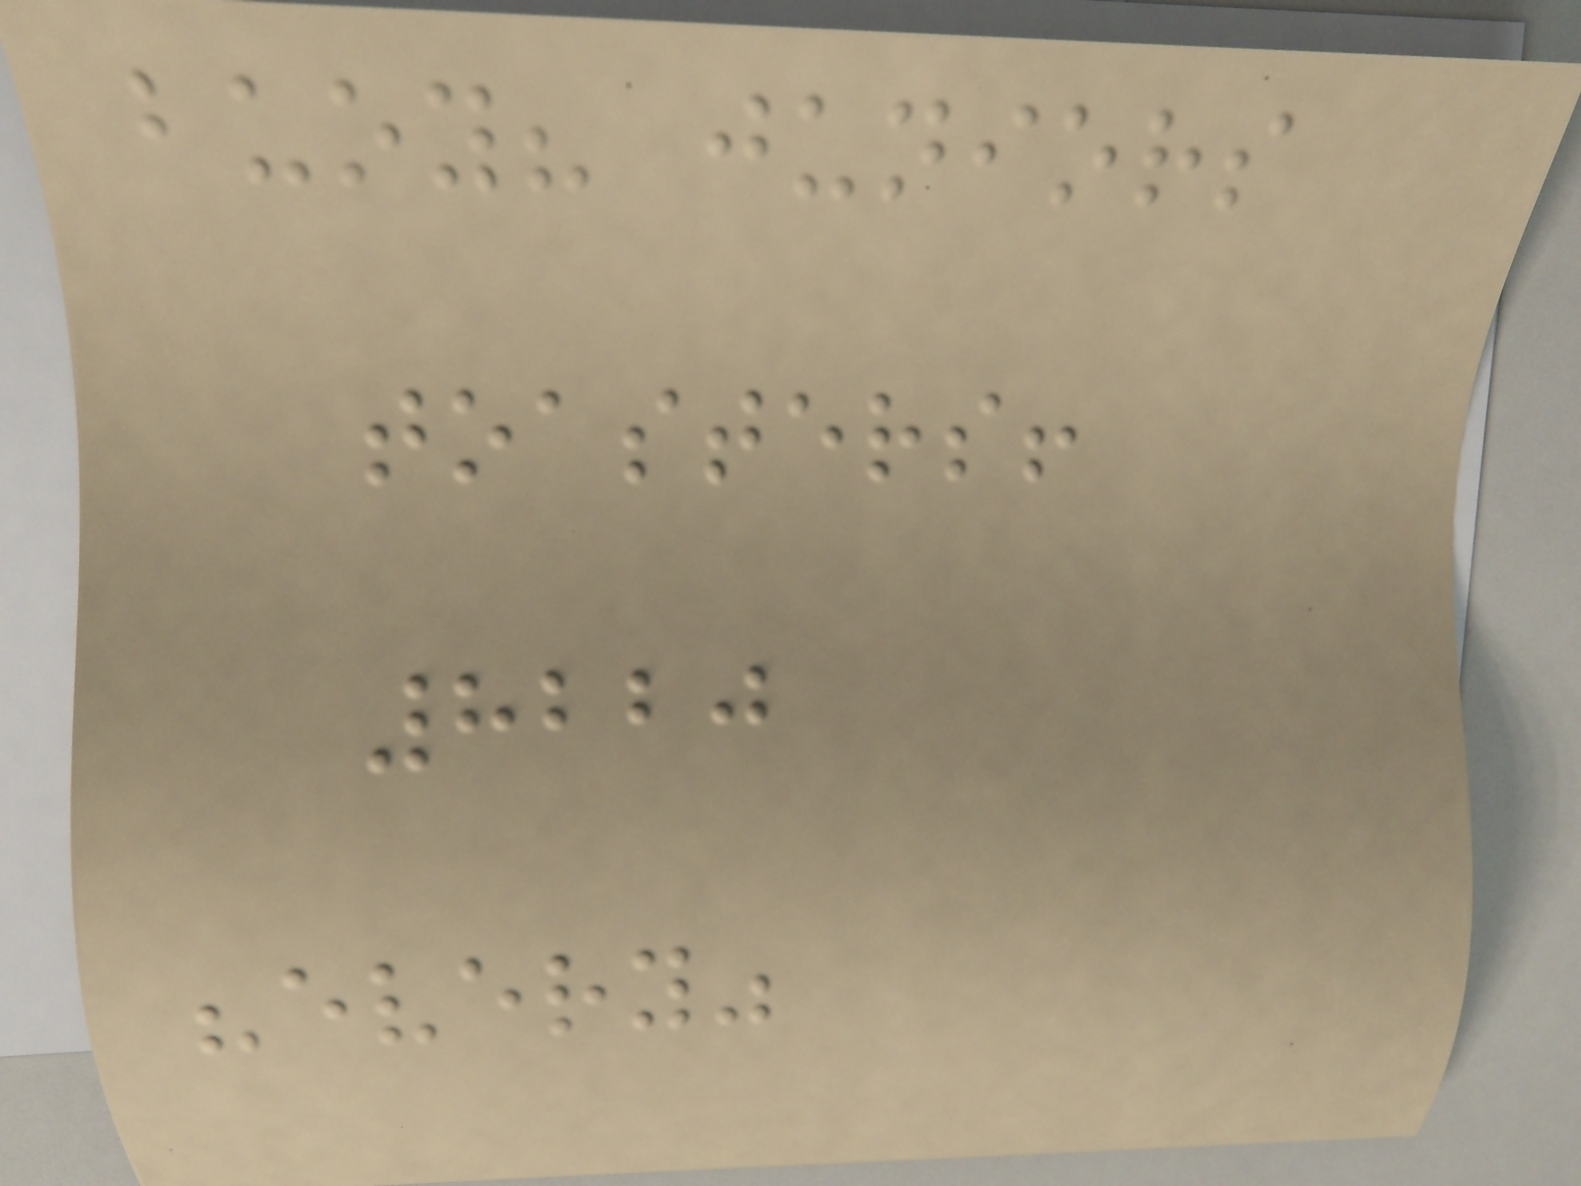buoy? juniors
toasters!
8220
"every"
